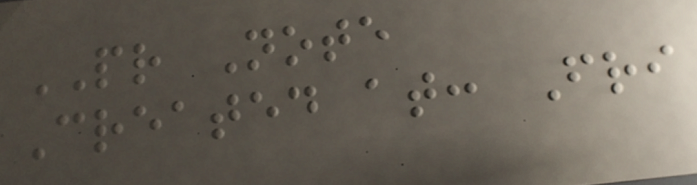PR Note
Created at: Fri
